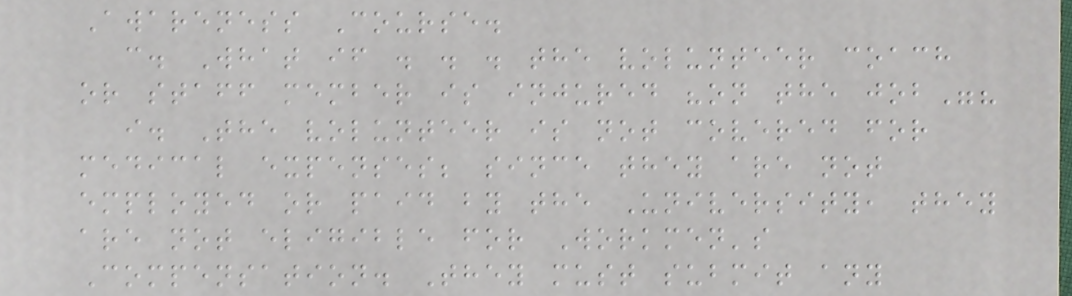Awareness Course.
c. What if . . . the volunteer coach
or staff member is injured "on the job"?
i. The volunteer is not covered for
medical expenses; since they are not
employed or paid by the University, they
are not eligible for Workmen's
Compensation. They must submit any
